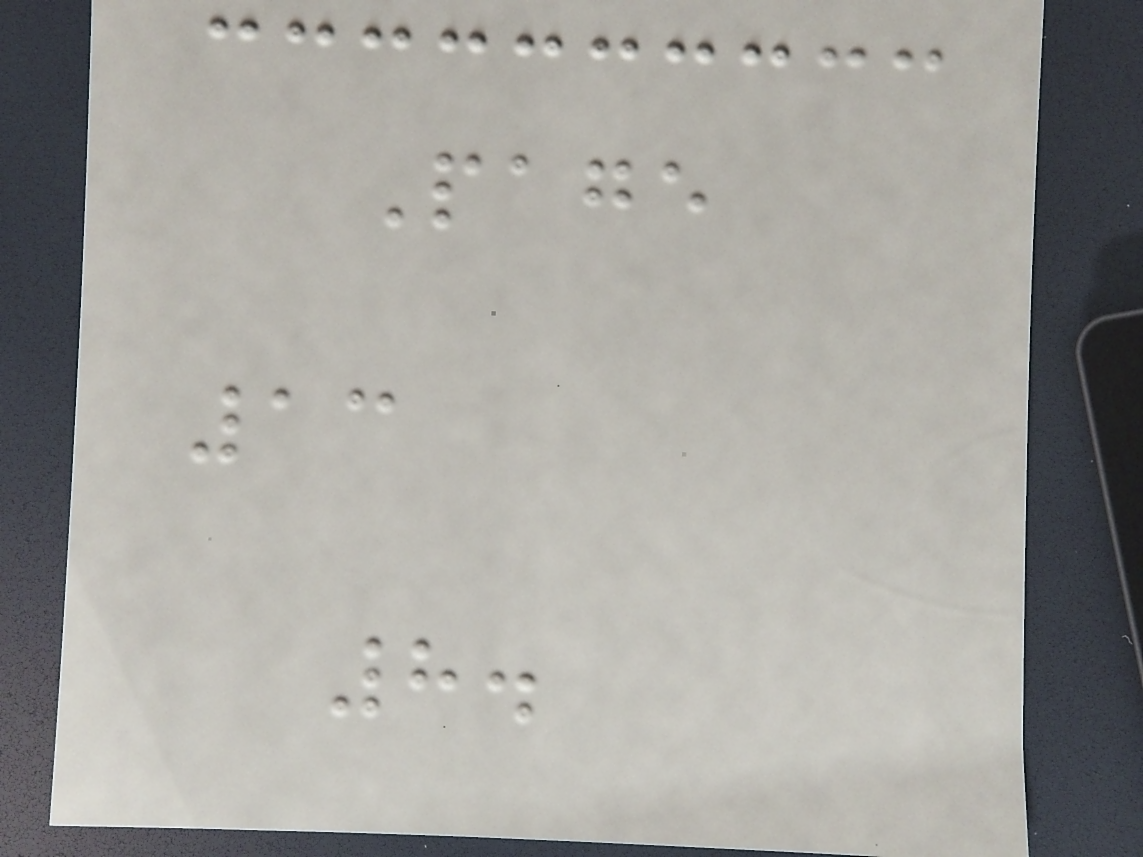Page
13
8.
